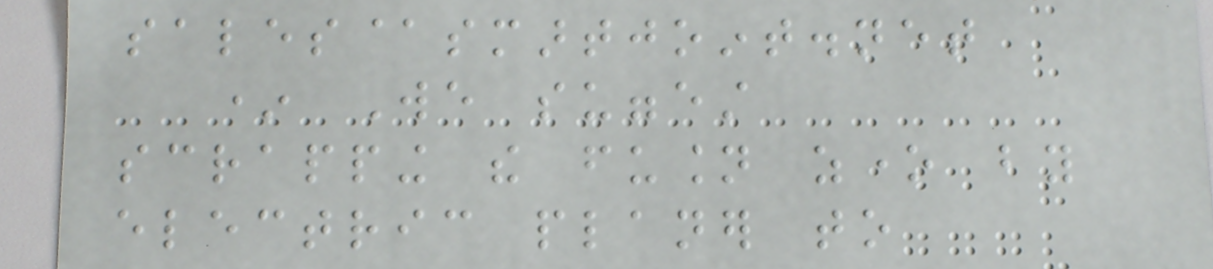sales@smartjoint.net
* We suggest
scrapping the fusion zone by
electric planer to
